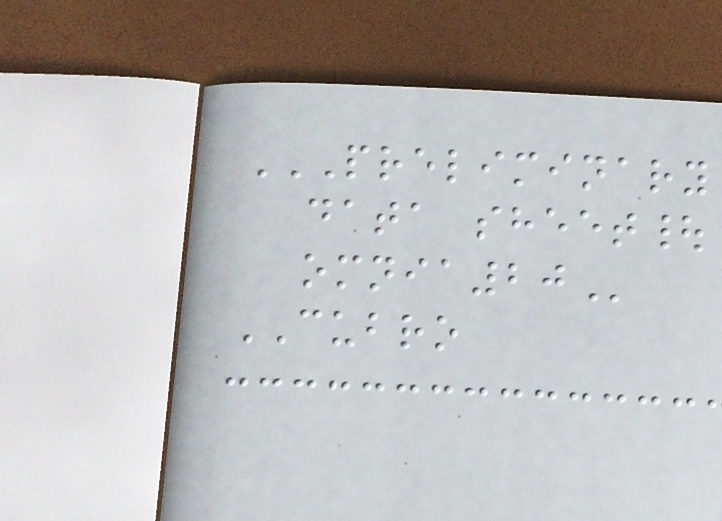PRELIMINARY
DATA SHEET|
OMNIA20
CUBRO
